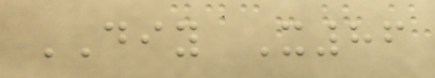DIY X86
